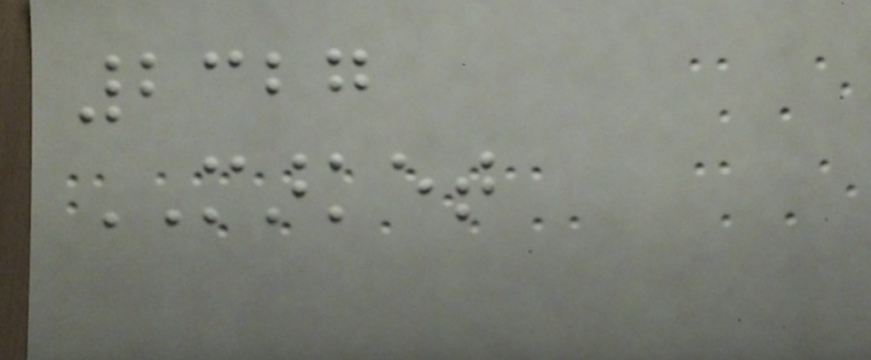2327
MARKET
